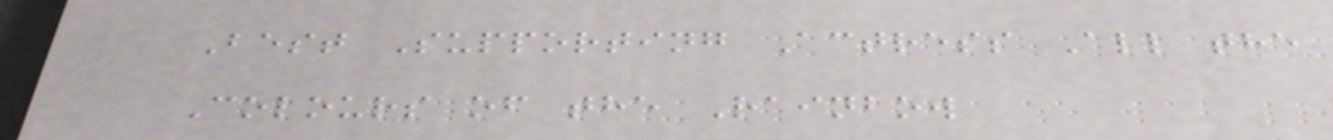Best Supporting Actress All the
Colours of the Rainbow
